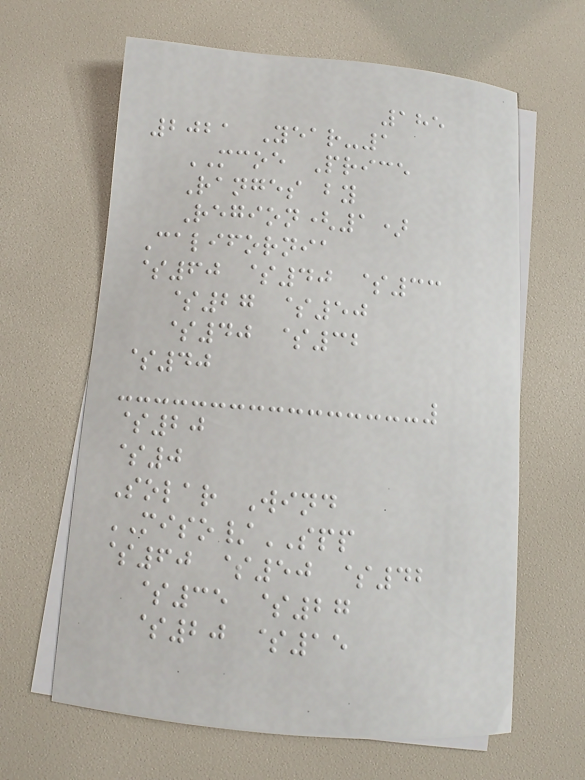185
2021 Year-1
MCOE Price
Ranges by
Region(1)
California
$60 $40 $33
$27 $50
$40 $32
$40
$20
$0
Solar Wind
MISO/SPP
$60 $50 $42
$35 $27
$20 $15
